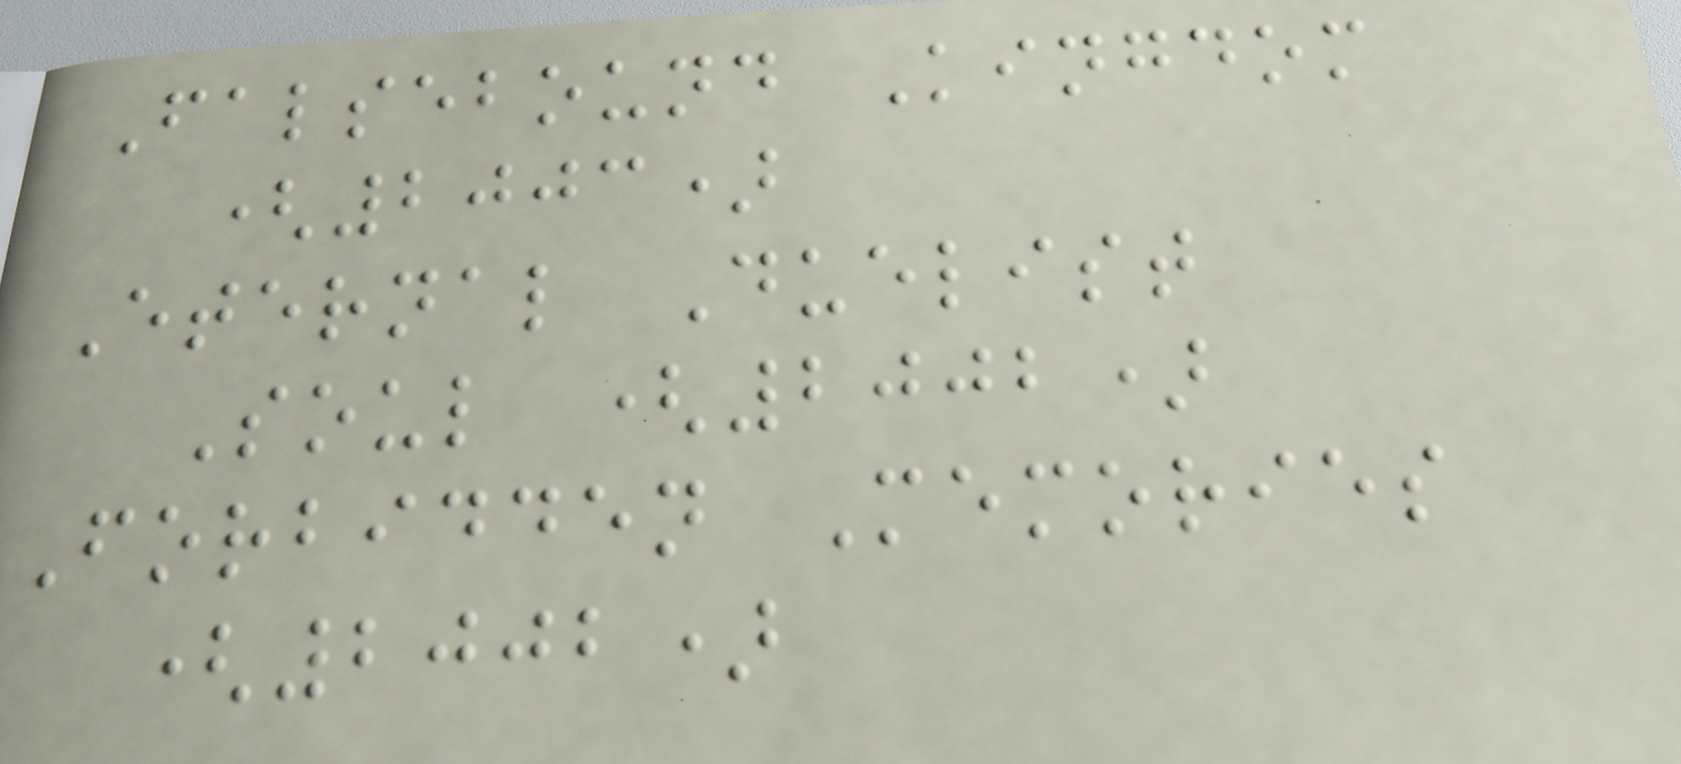Falsebound Kingdom
(2003)
Eternal Duelist
Soul (2002)
Forbidden Memories
(2002)
